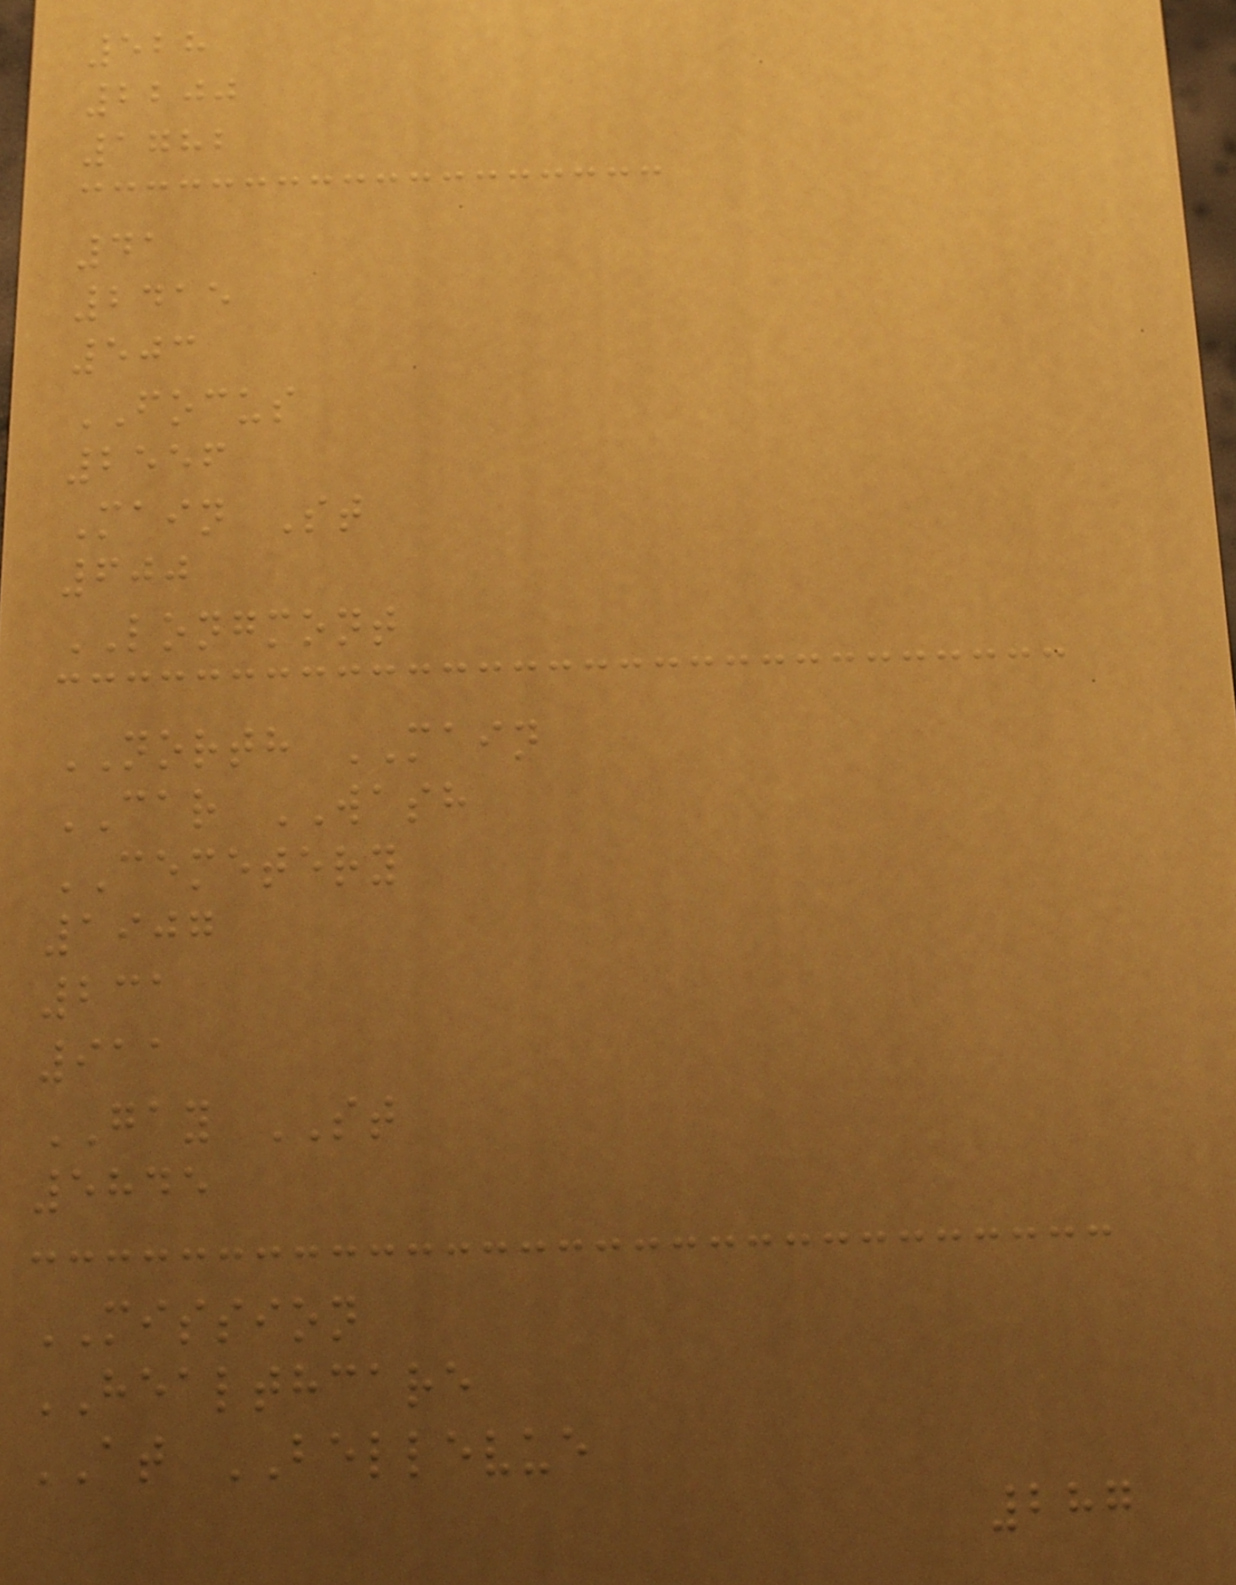528
2200
1782
41
2415
503
FOCUS
2556
Main St
600
LONGMONT
NORTH MAIN
CAR WASH
CEMETERY
1907
231
911
GAY ST
5845
MISSION
HEALTHCARE
AT BELLEVUE
287
